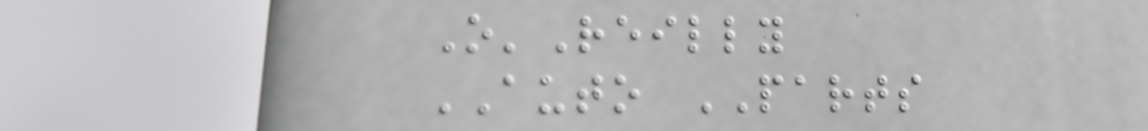O'Reilly
AUTO PARTS
